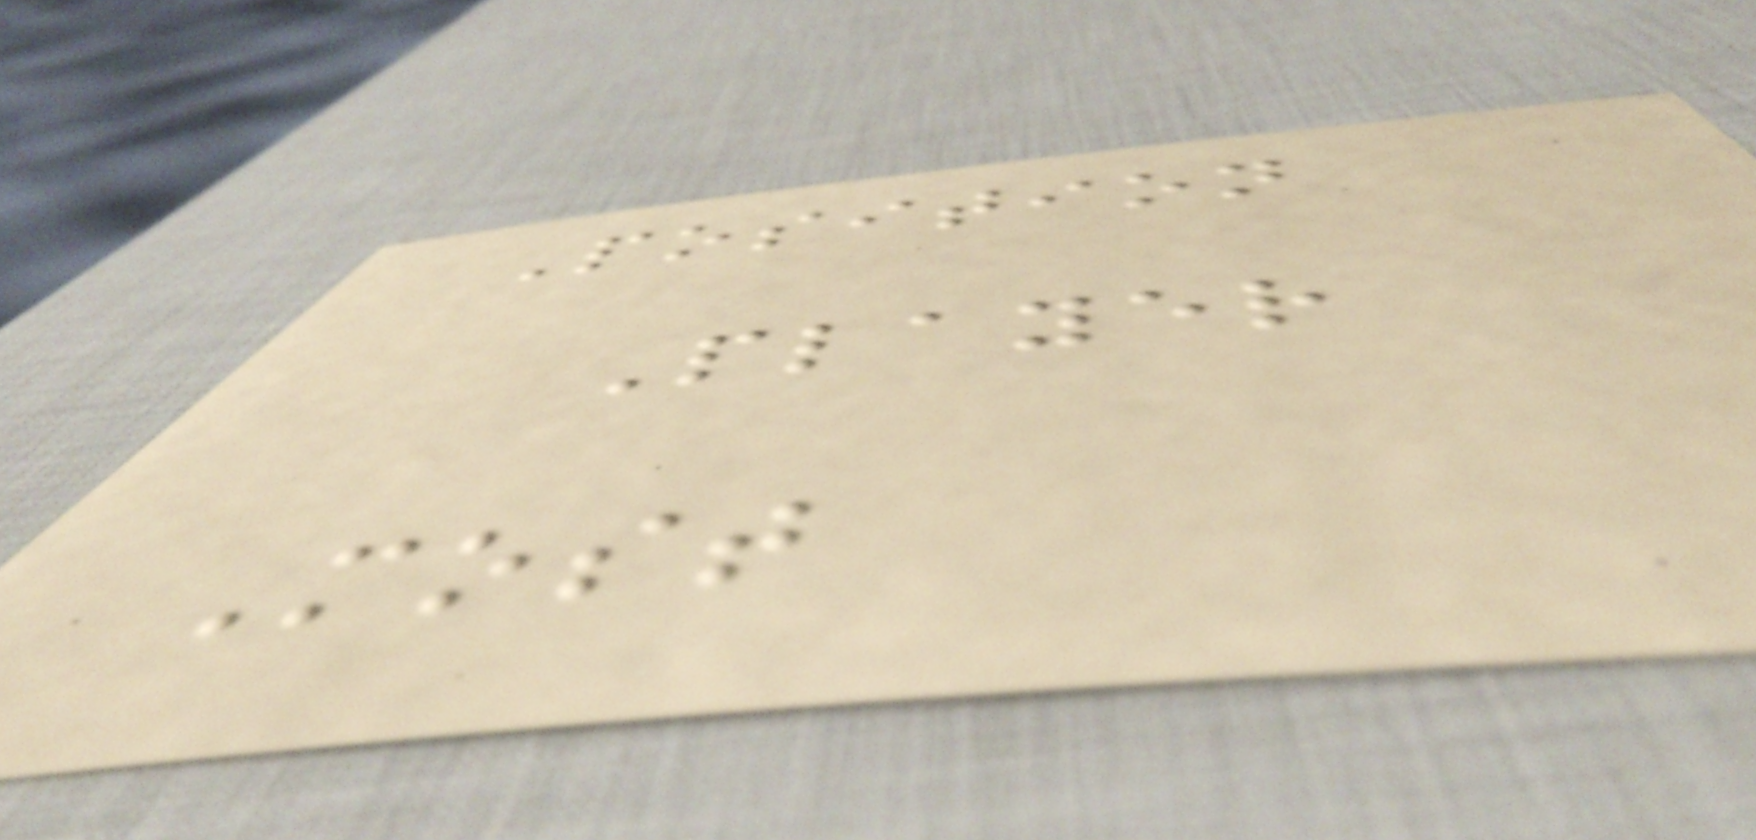Position
Player
Most
